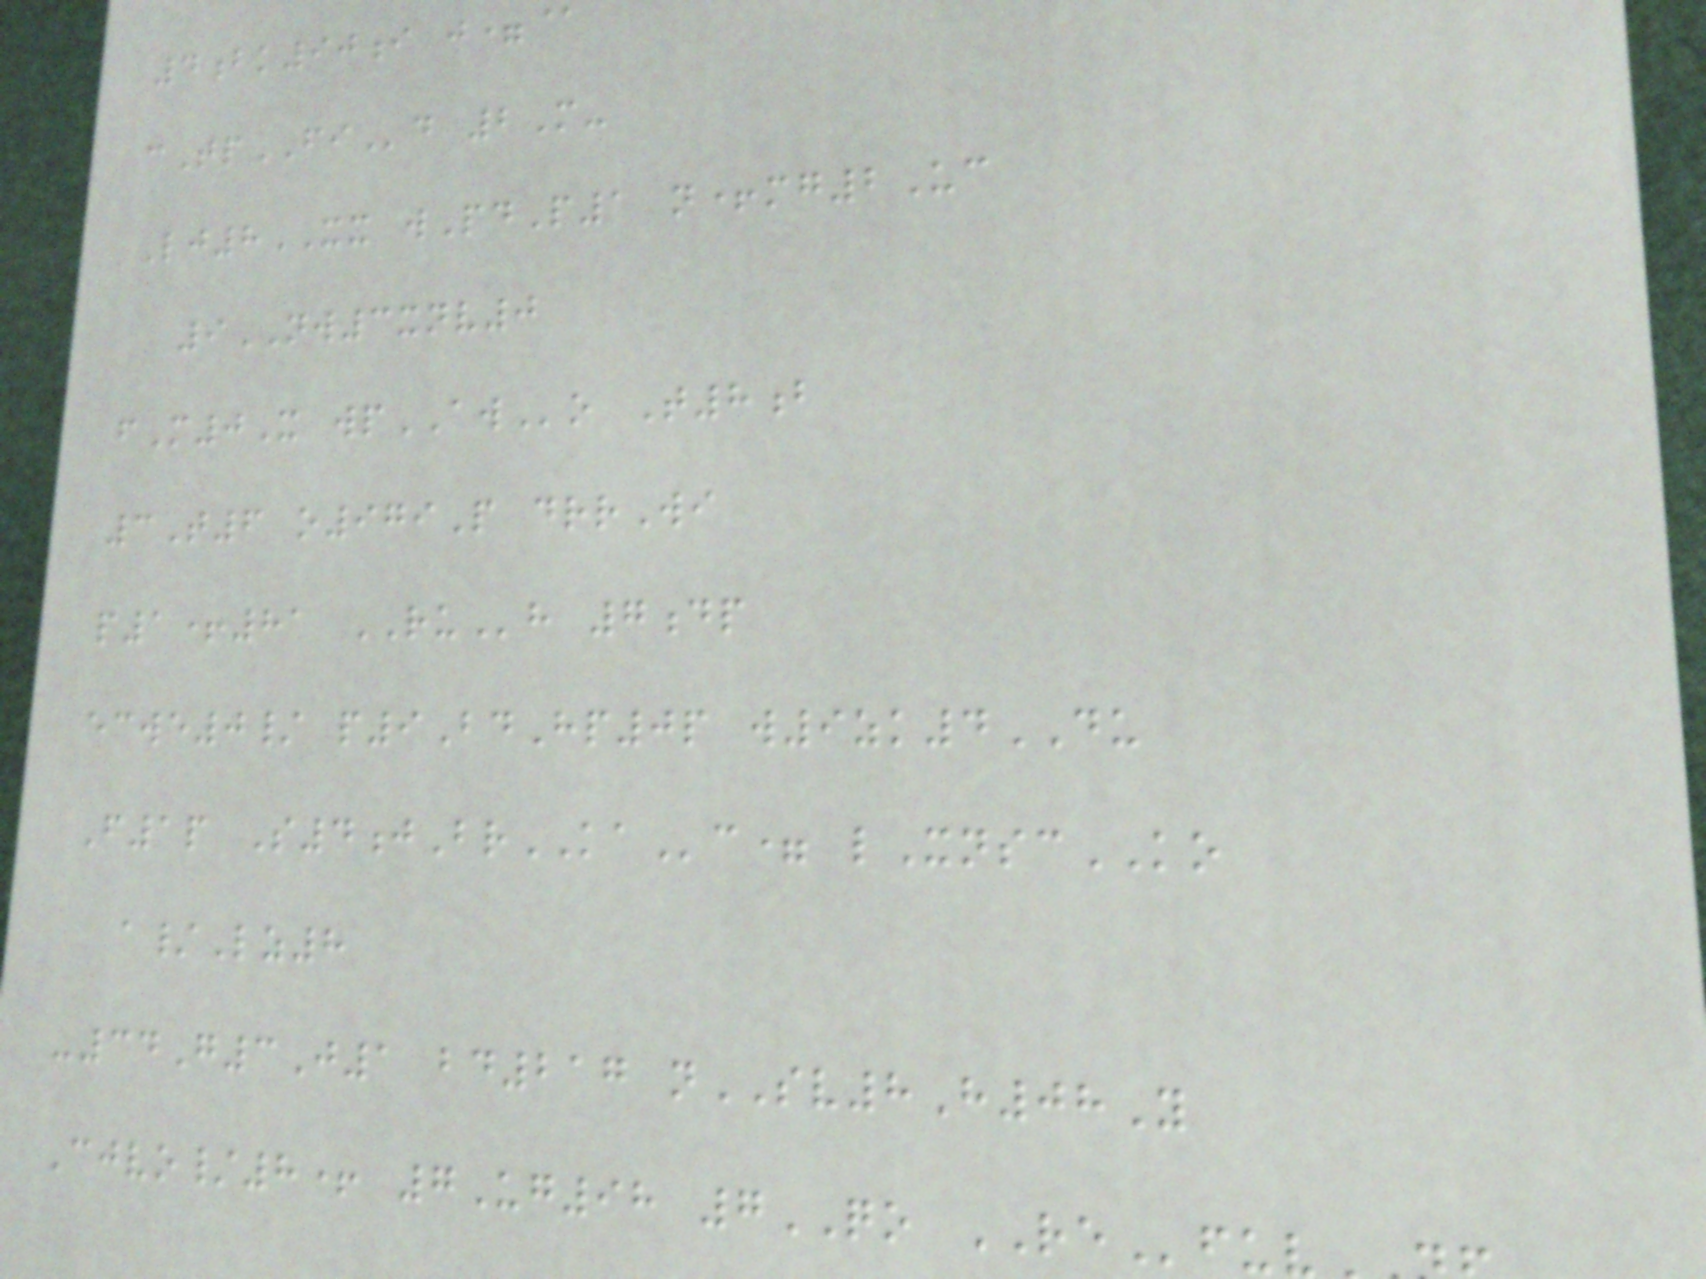4bk90i j=@
cTpFId 2M-
Lj8XX wPdP1 n+mg2Uc
9NW3xnv0
fM0X wpAWo T8b
3T6 o979P drrWi
p1+81 RUh 7dp
ecwe0/ p9BdHp0p w9zk4DU
F1p S4jBrKAc= lXnscKO
a/Lz8
-34G3J1 bd217 nSV8H08Y
Cjvo/8+ 7Ug98 7QO REfu
